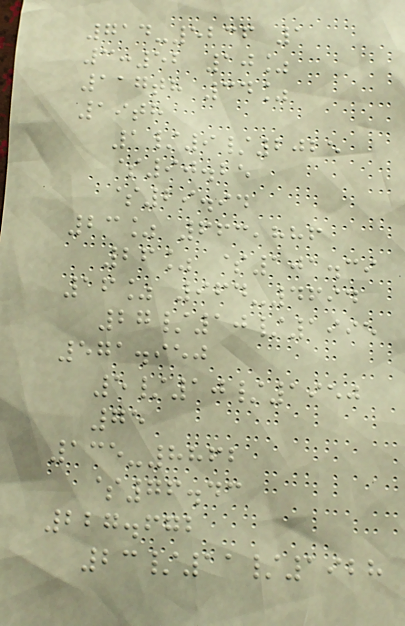714-5236 1
3:52 10%
117th 34%
19th
1/9/2025
$90.25
$29.94
23% 663,886
26% $101.39
16% 964-4694
27/10/1995
571.950
5/10/1950
75
135-8862
$76.43
227.672
23/11/1928
